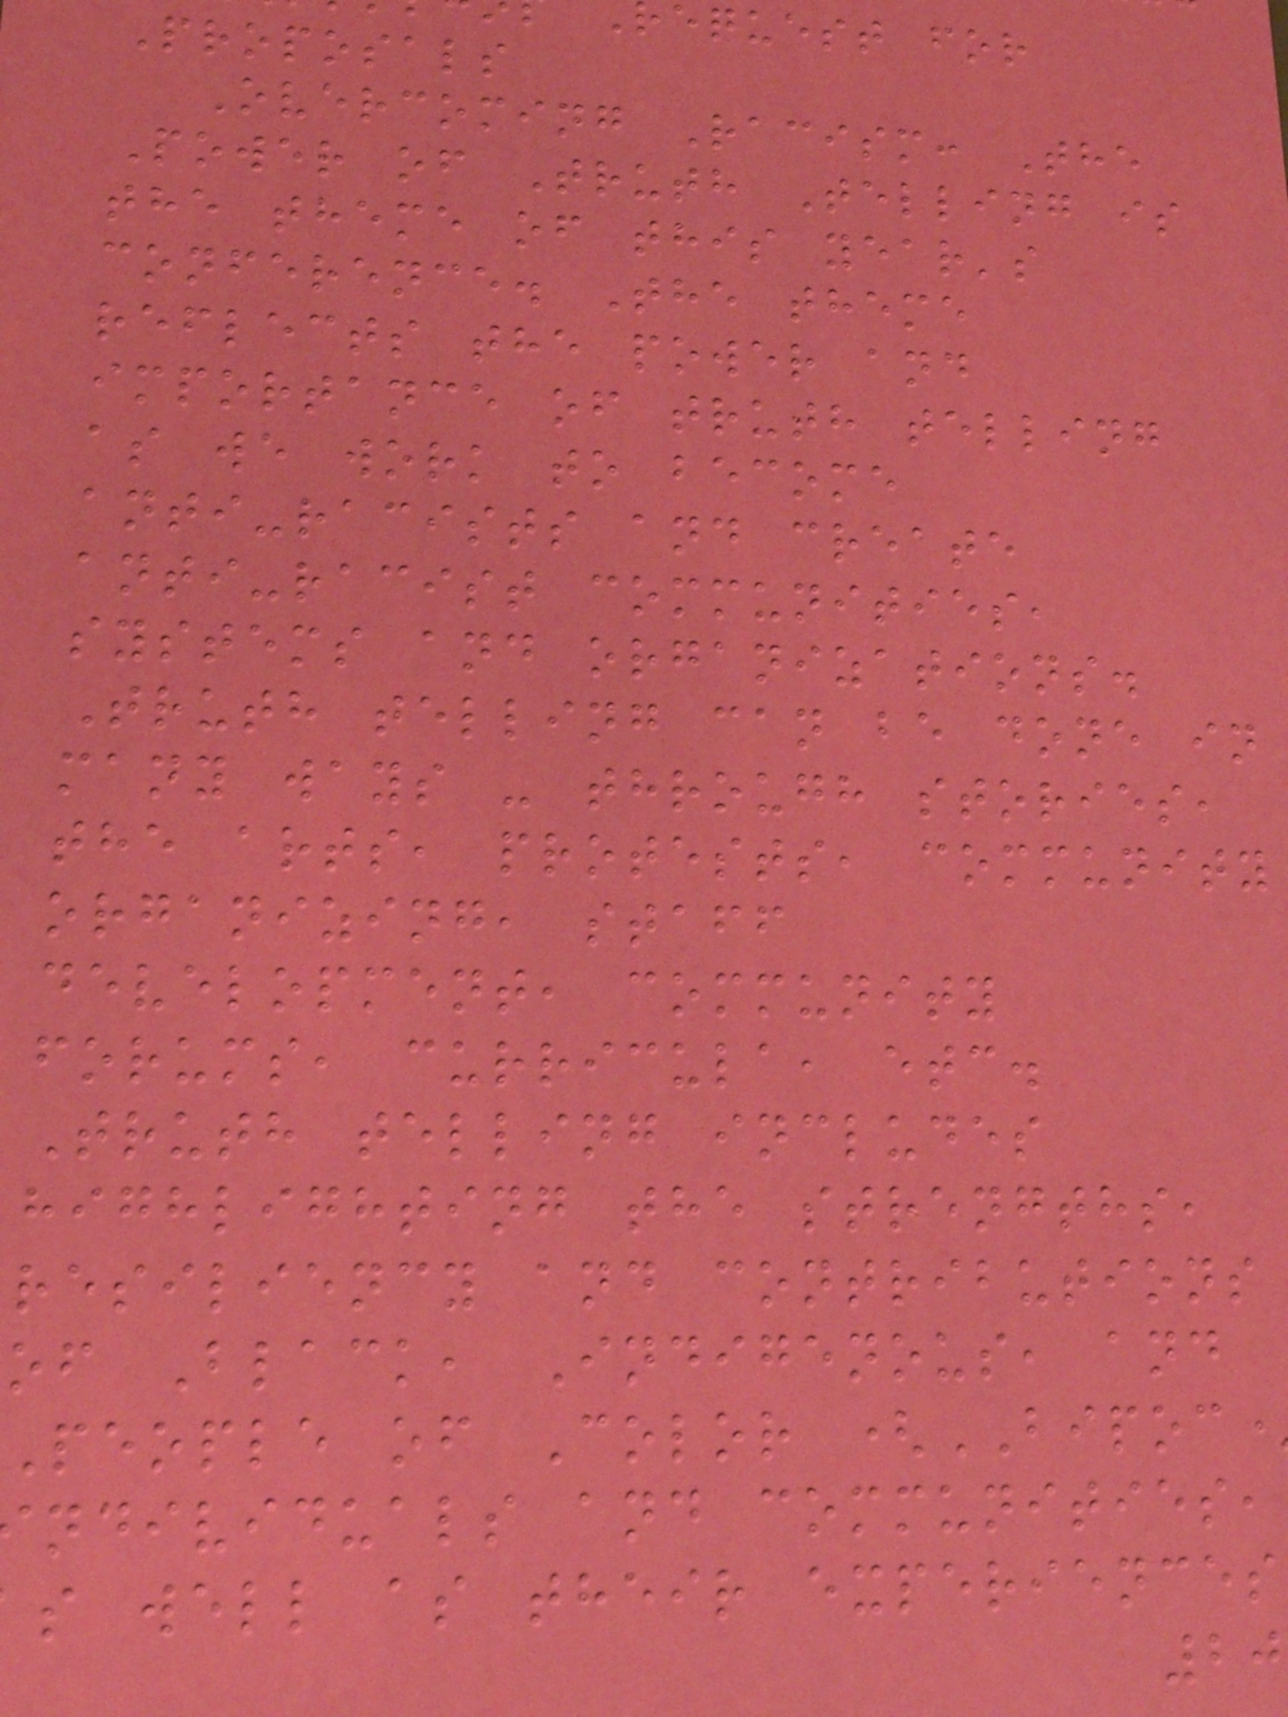equest for
Proposals
Overcoming Racism: The
Power of Truth Telling is
the theme of this year's
conference. The theme
reflects the power and
importance of truth telling
as we work to become
anti-racists and create
anti-racist communities,
systems and organizations.
Truth telling can be done in
many ways - through stories,
the arts, protests, community
organizing, staff
development, community
forums, curricula, etc.
Truth telling includes
highlighting the strengths,
resiliency and contributions
of Black, Indigenous, and
People of Color (BIPOC
ndividuals and communities,
s well as their experiences
